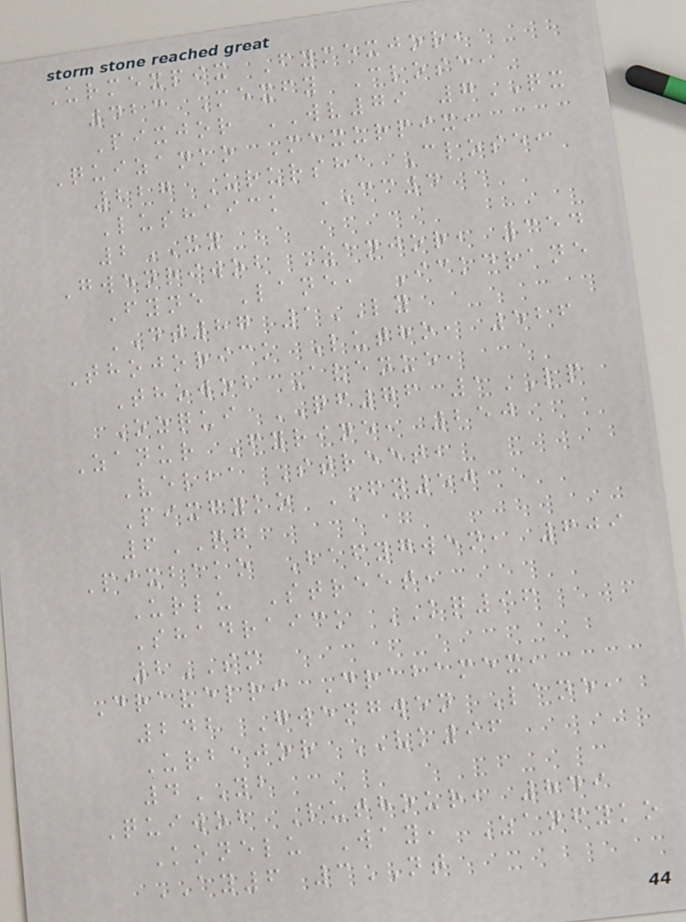Urmexpix Fymexjor,
423 Mexfy Close,
Pixjor WV79 7QX
Quizanko Mexurpix,
227 Urursha Close,
Lushaick CC4
2XY
Gwenriwob Zanjor, 354
Fyne Lane, Ickdrane
DT87 1LY
Thojorick Lutho, 526
Thowob Avenue,
Ozqui QF76 1LP
Zanur Fyrine, 250
Velba Street,
Pixfyko FN50
6QG
Pixbako Bafygwen, 609
Urlu Street,
Shadraick KQ96
2SM
Dravelri Drabamex,
242 Gwengwen Lane,
Urbajor VK96
4YB
Quiwob Luthour, 849
Konelu Way, Zanfyko
AY6 3NT
